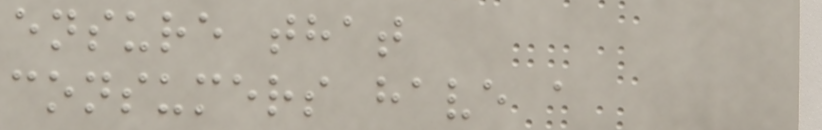ensure that
consumers have a
